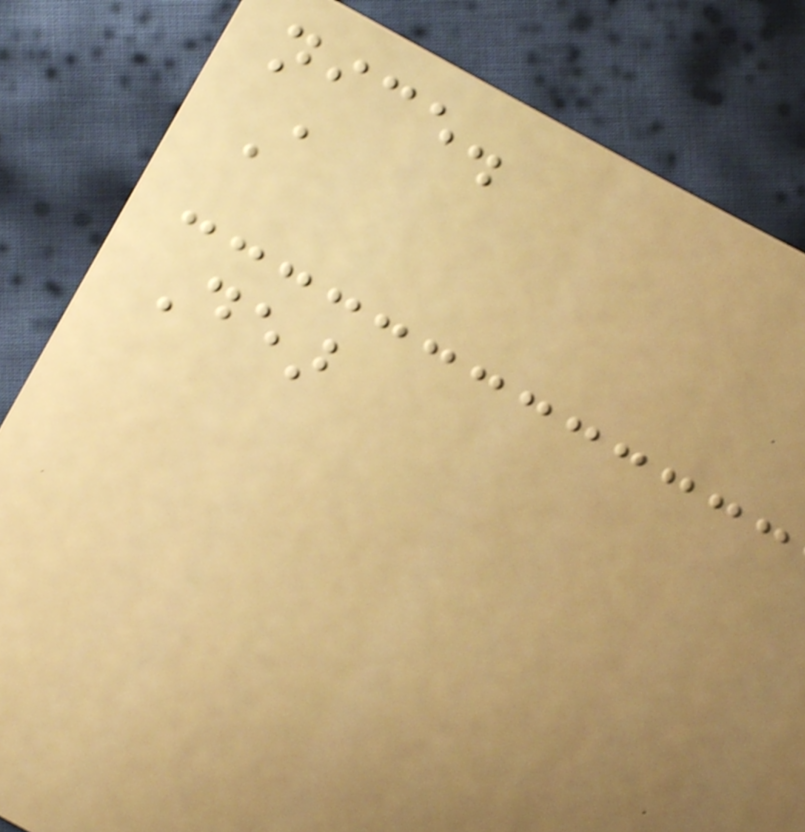nice.
A
Dear
